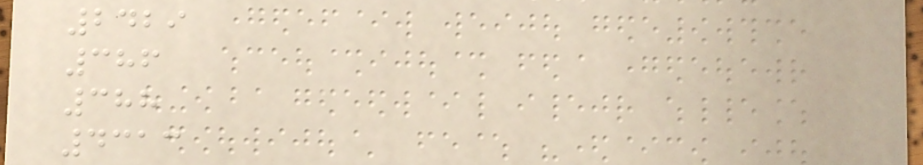2429
386
388
4313
